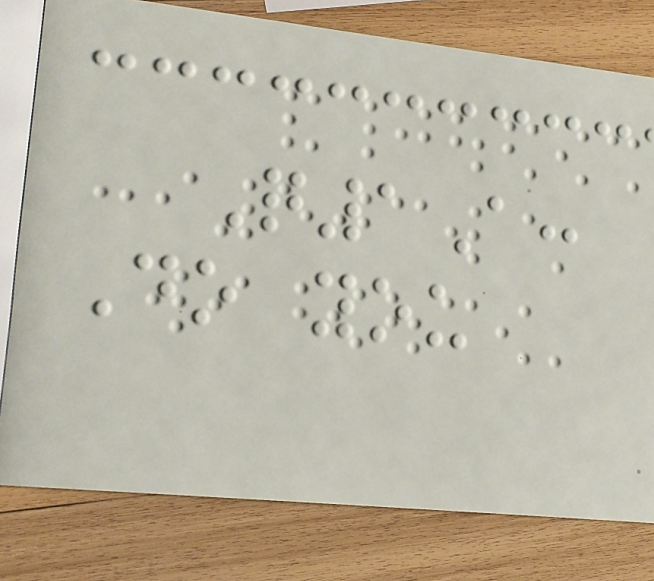Q1A:
Do you
